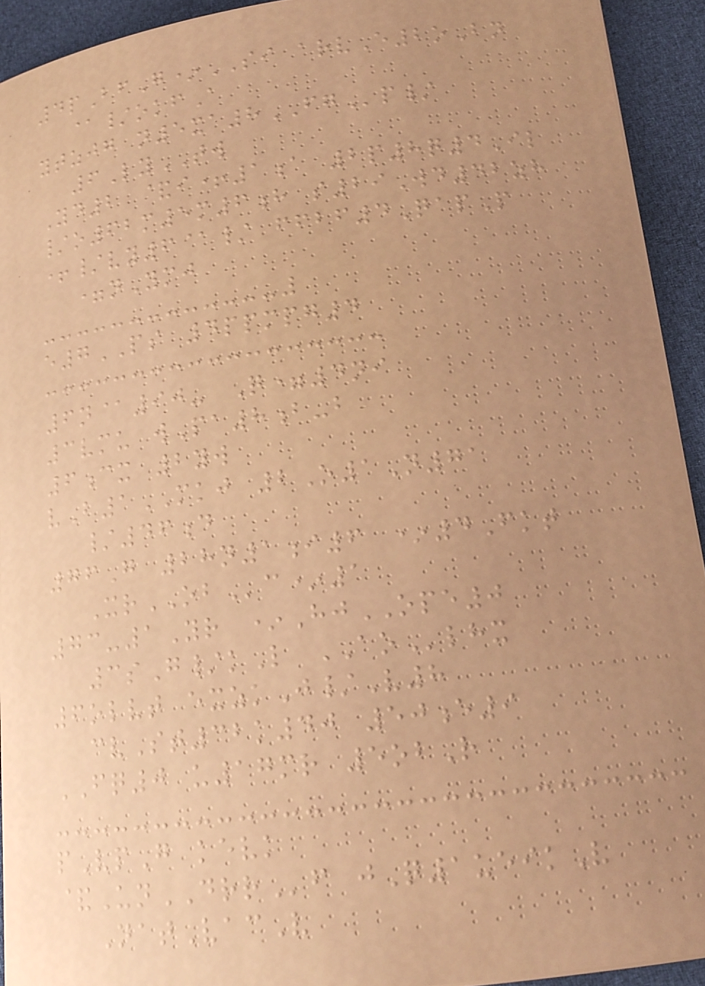4pBfG*SI arvE2oBn
@/okfA
ytzjg n5xa8FGp/
6LyTW
Yd2 &i+1a 2p8q4Il
/o62m5m6h s29Wd42zh
+/vy6@/ ffbf4QapP
=nYmj
e7PS 4ppmpg4
6n@90- Q=4ni
3vmu wPa8b-b
6cx 2yw
vB1MKJ 2O1N71
/46d
76G 28n1i6 *4Fkt
XrOBc*1
73-1Yr *HjOPE0
3sG/kL AOlhx
6olvt exzkJ/V8
cvSt32k40 50e9
FQ0 u17mr 5obR
pVpG kevk
&UnDRRf jQ1ueikV
NatVacV
